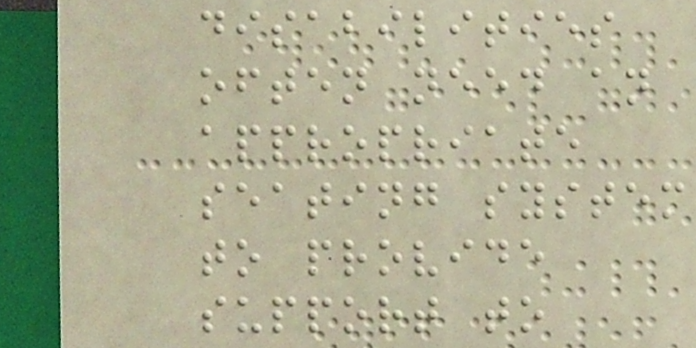disabilities
often need an
appropriate
seating system
to provide
support to
